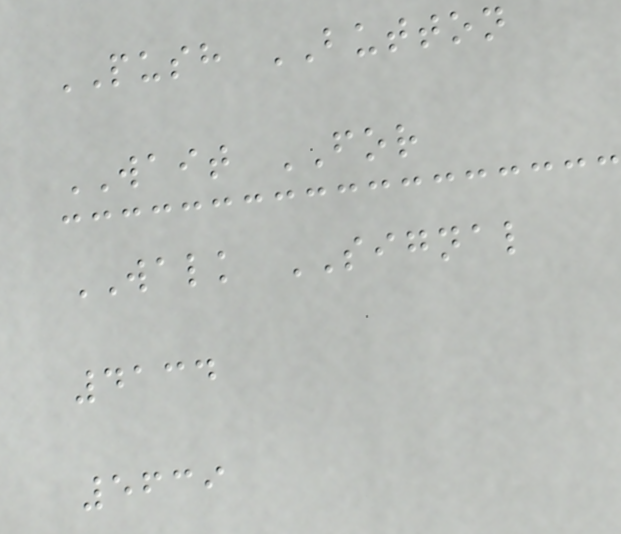PUSH BUTTON
WAIT FOR
WALK SIGNAL
4134
5639
